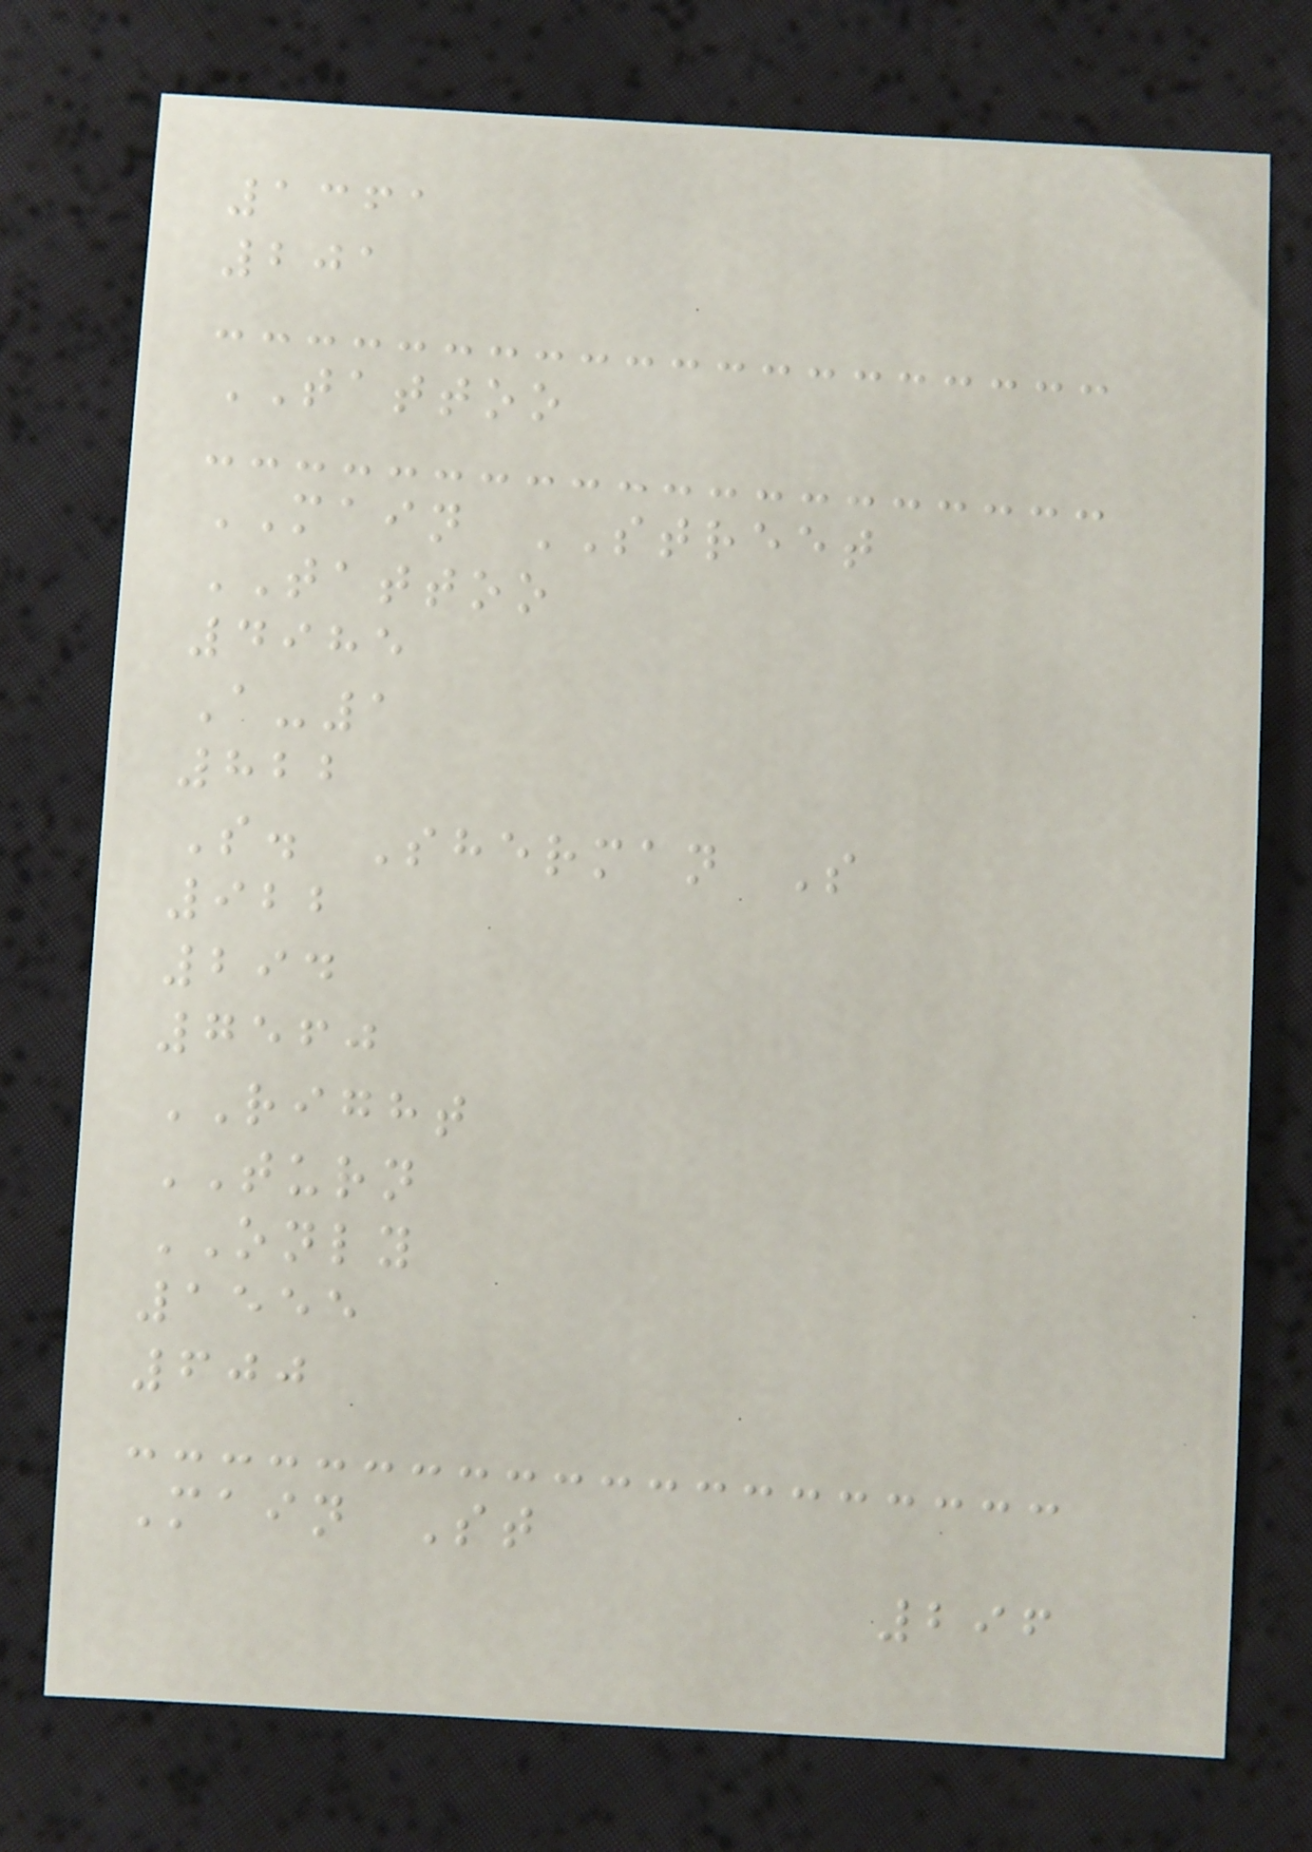1361
201
TATTOO
MAIN STREET
TATTOO
4985
A-1
822
S. Sherman S
922
294
7560
RIGHT
TURN
ONLY
1555
600
Main St
296
